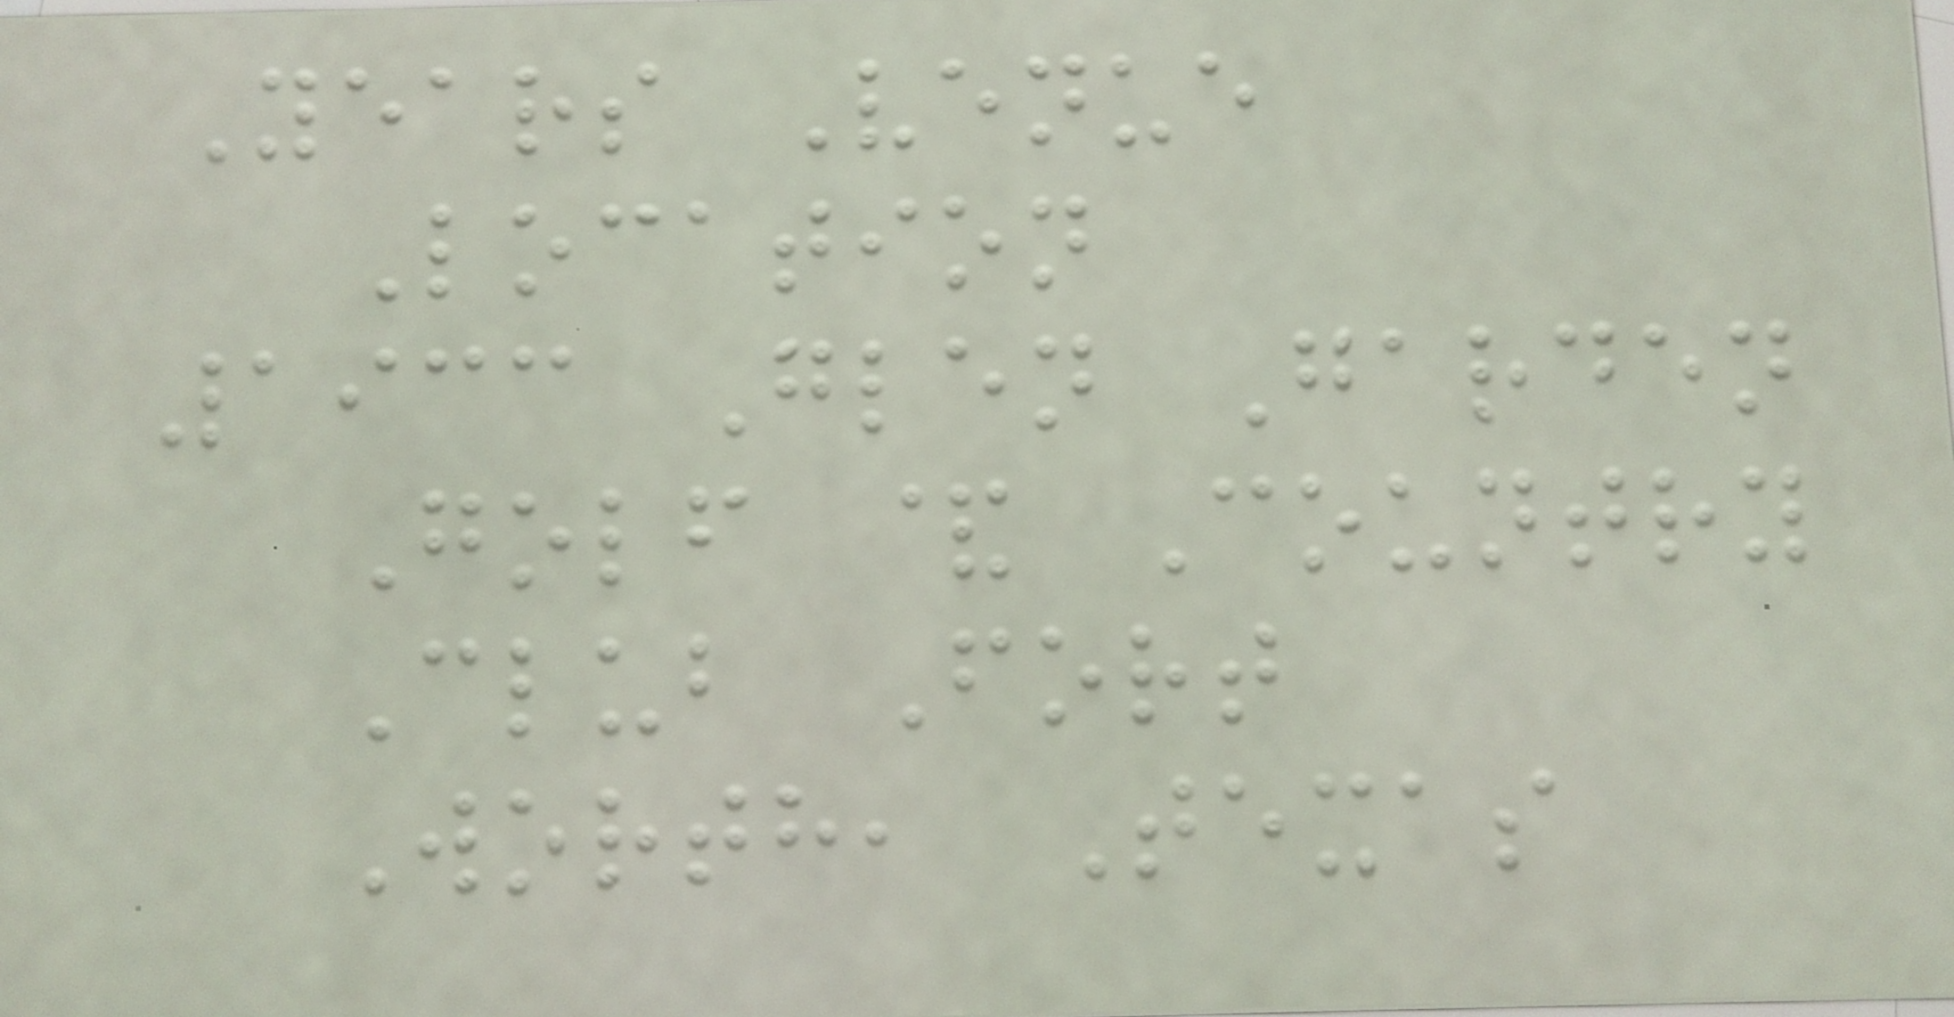Years Venue
Location
1933 Glen Garden
Golf & Country
Club Fort
Worth, Texas
